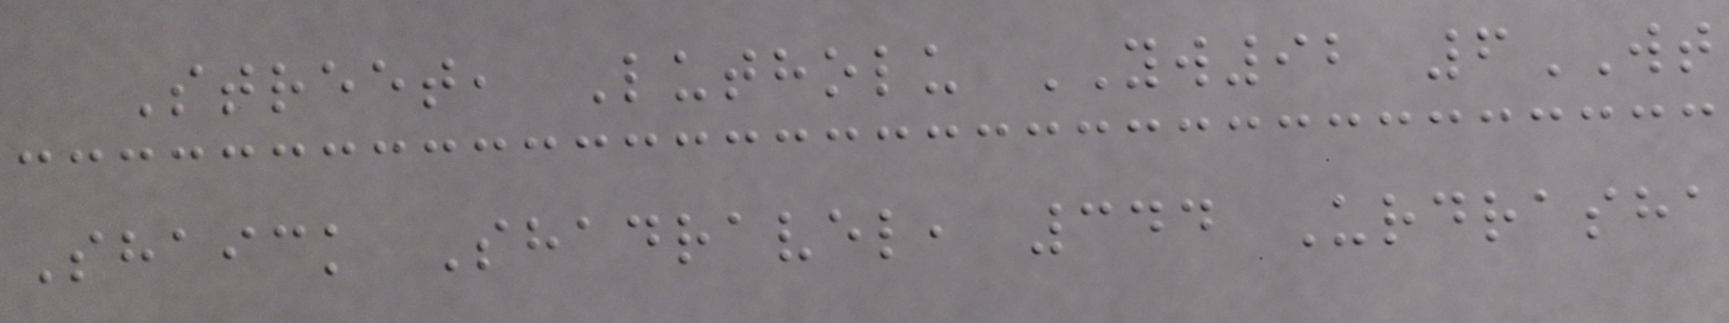Street, Lutholu YW92 6WT
Shaick Shadravel, 344 Urdrasha
